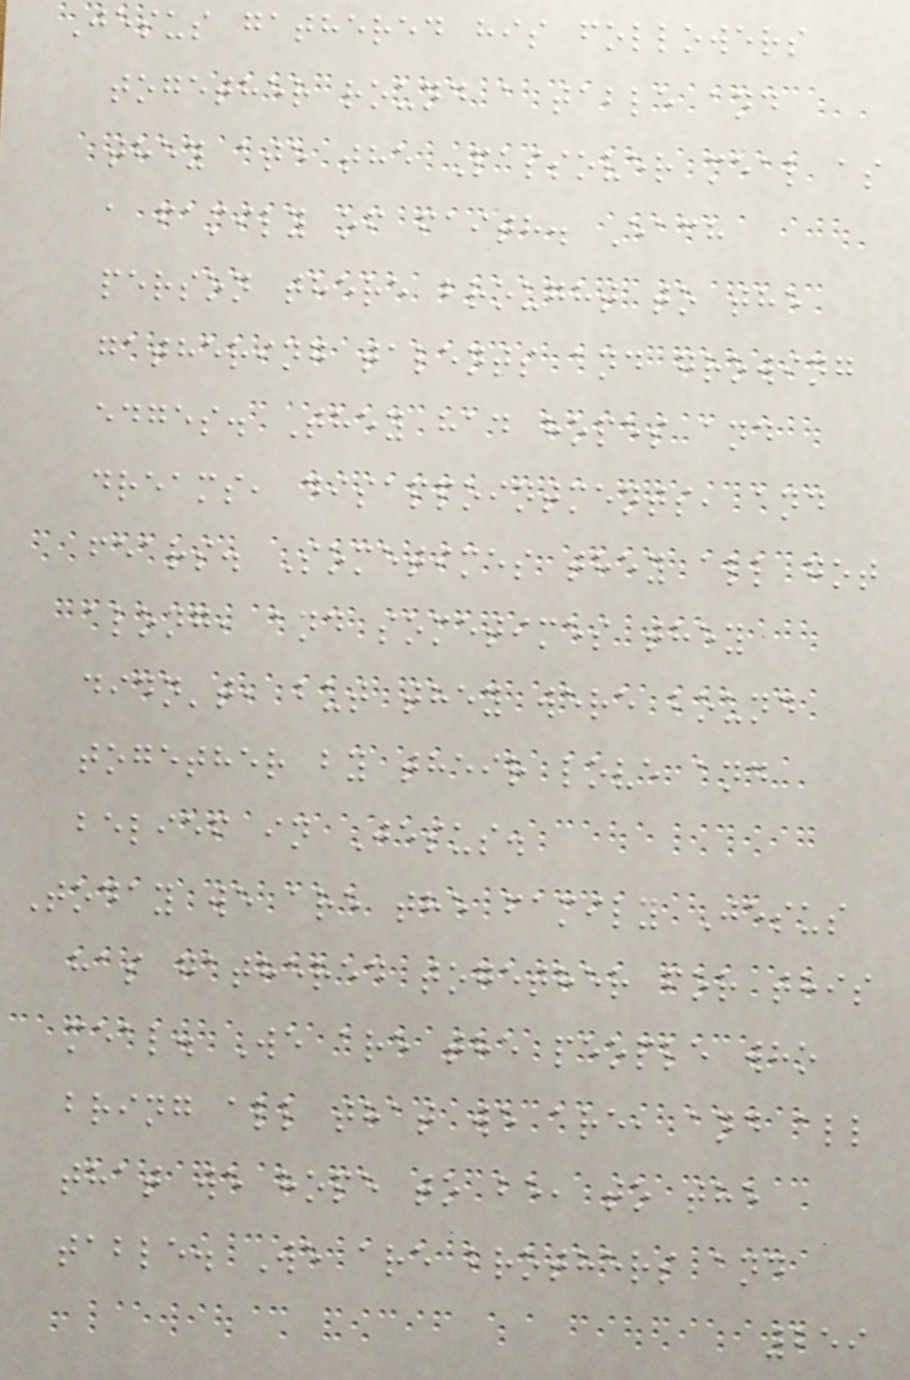Jesus gathered his followers
together round a table and
they ate the Passover meal as
a family of faith. Each
person there brought to the
gathering talents and growing
edges. They had hopes and
dreams, disappointments, and
fears. Sometimes they all got
along, and sometimes they
didn't, but they were bound
together by their love and
belief in Jesus.
Today we are the family Jesus
has gathered together for this
meal. We are the people who
bring all that we are, and all
that we hope to be, to the
table. We are brothers and
259
